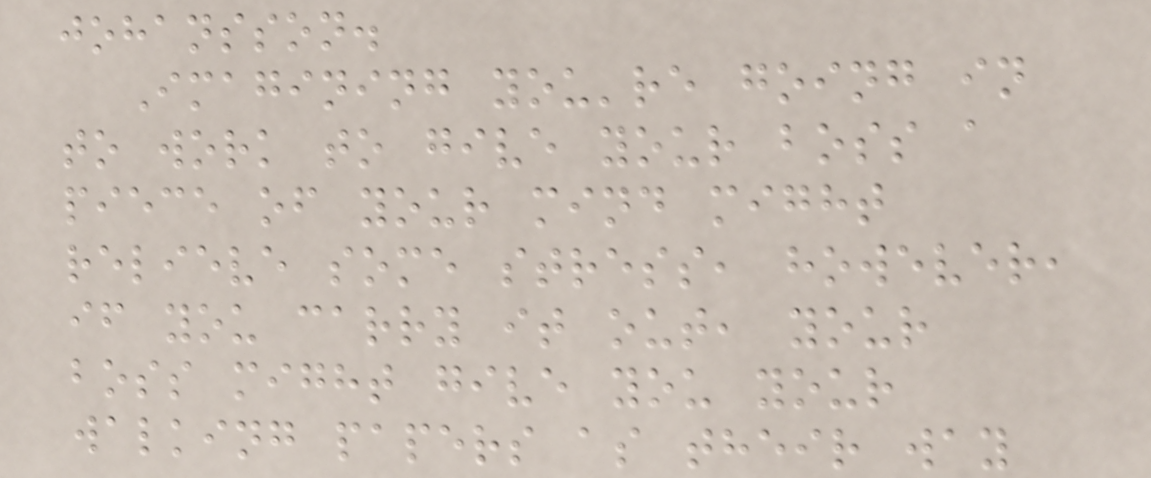johansson.
Imagining you're going in
to work to give your boss a
piece of your mind might
relieve some stress, however,
if you carry it out, your
boss might give you your
walking papers as their way
